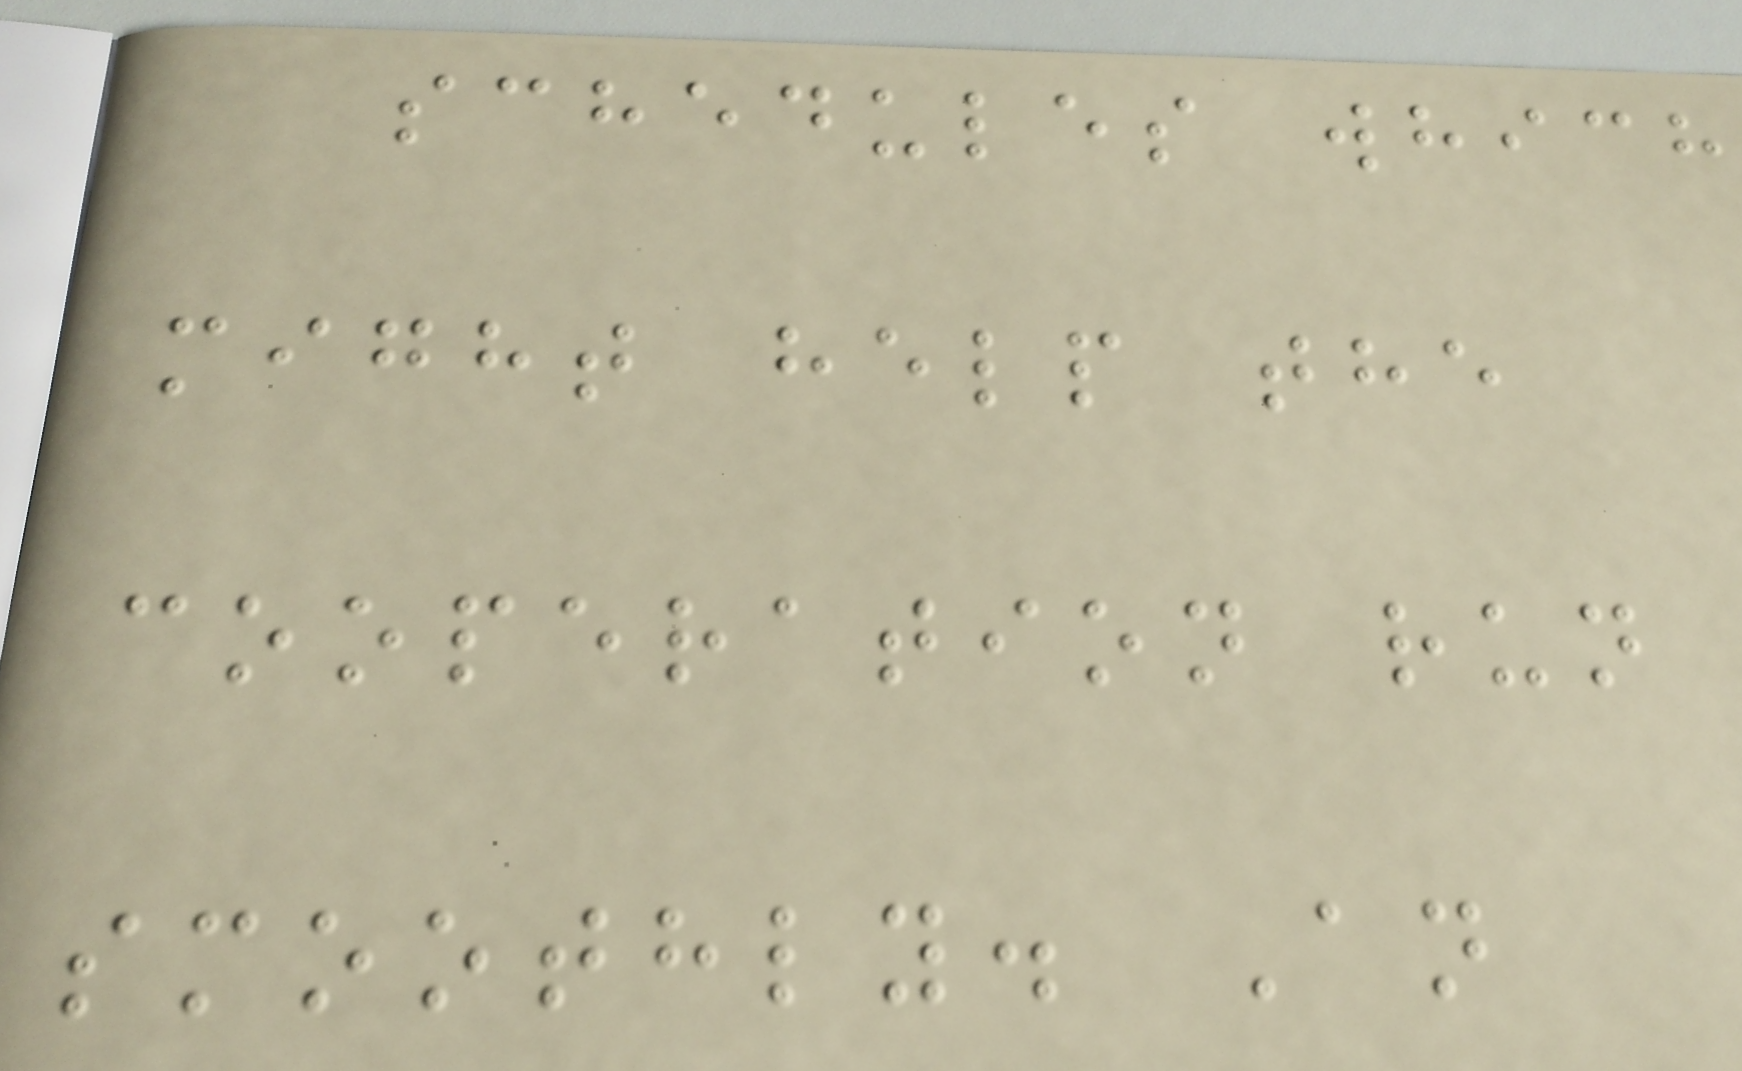schedules which
might help the
cooperation run
smoothly. An
